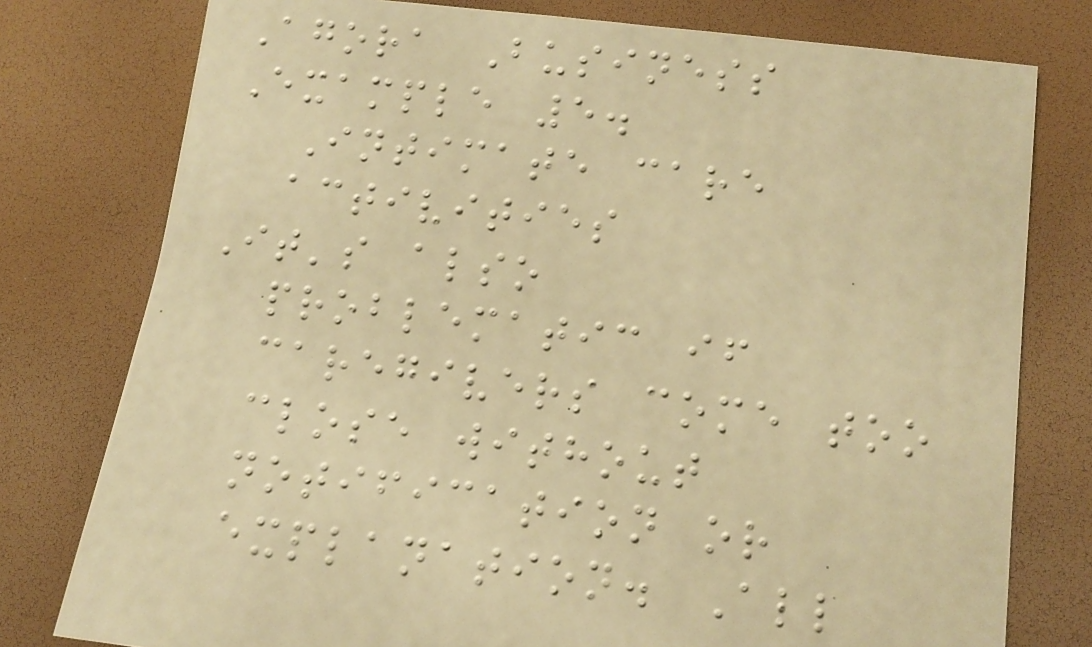Agora Business
Example 5.
Intimate care
activities
It's also
problematic if
caregivers come too
close without
notification or
explanation. All
